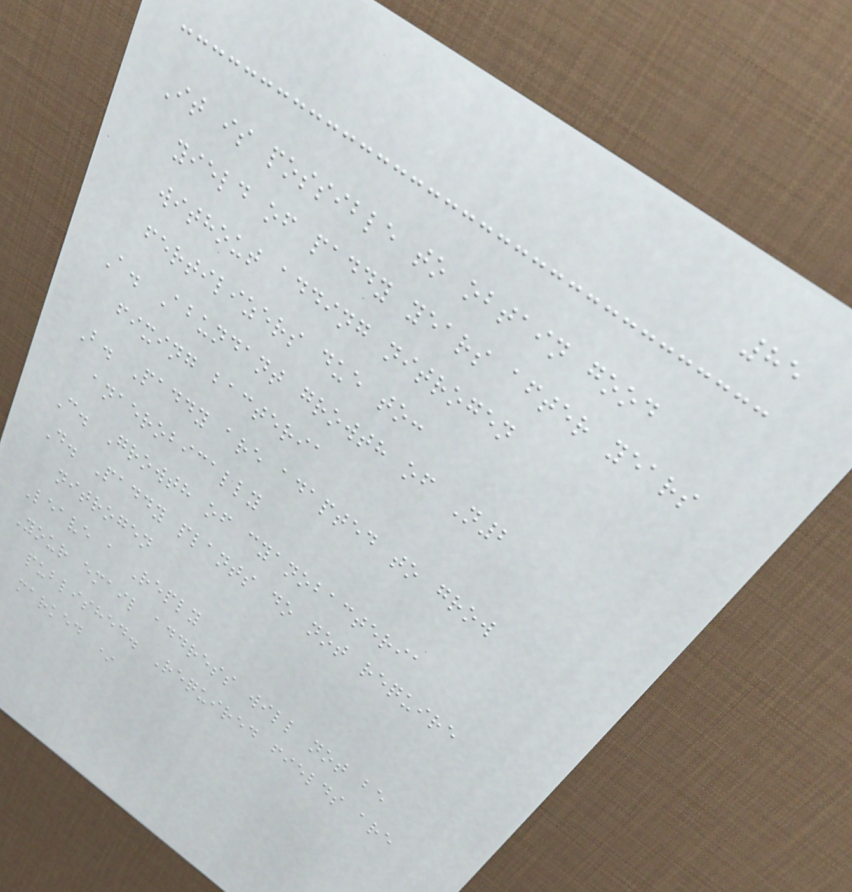85
It is possible to obtain good
yield of paddy years after years
without adding nitrogen
fertilizers due to:
A. Abundant growth of N2
fixing bacteria
B. Paddy are adapted to grow
anaerobically
C. Growth of cyanobacteria
D. Paddy plants do not require
nitrogen
Leave a Reply
Your email address will not be
published. Required fields are
marked *
